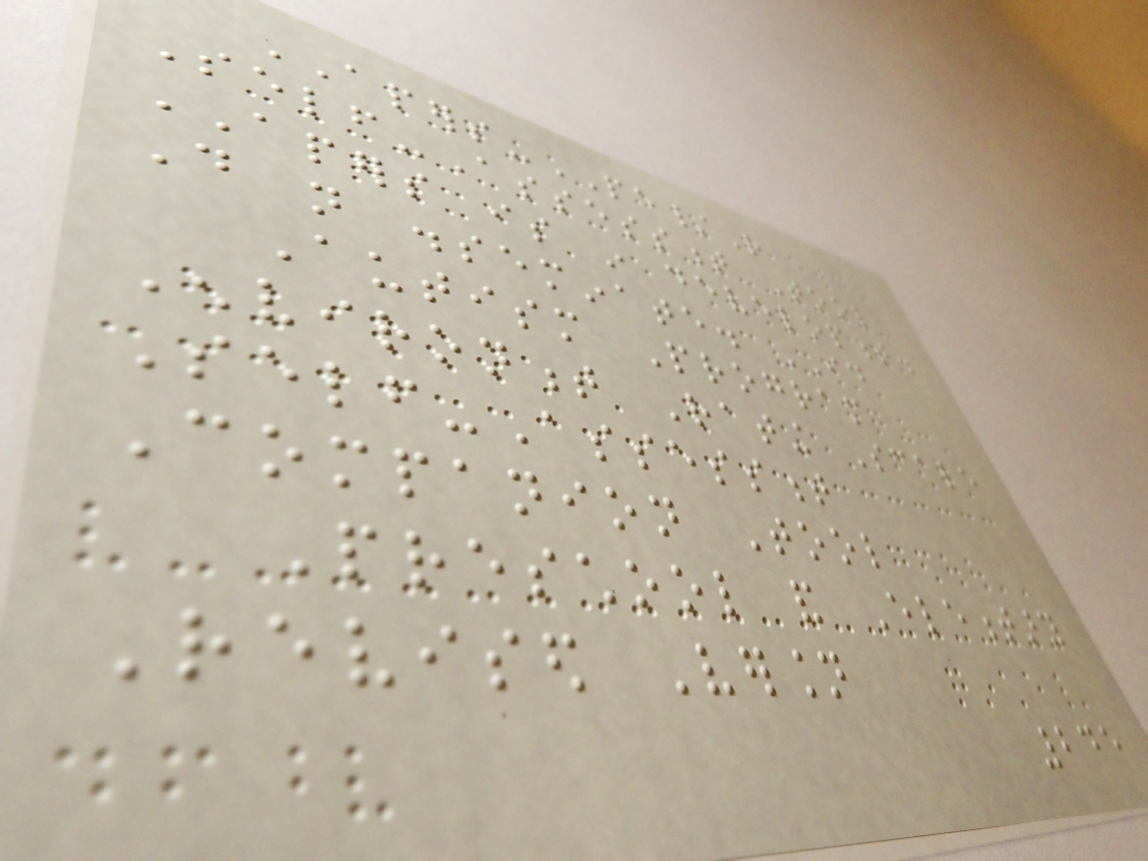APERS-PE/R
Self-Assessment Tool
APERS is in development.
Do not disseminate. ID
Autism Program
Environment Rating Scale
Self-Assessment
Companion Tool
Preschool and Elementary
Revised Version
245
